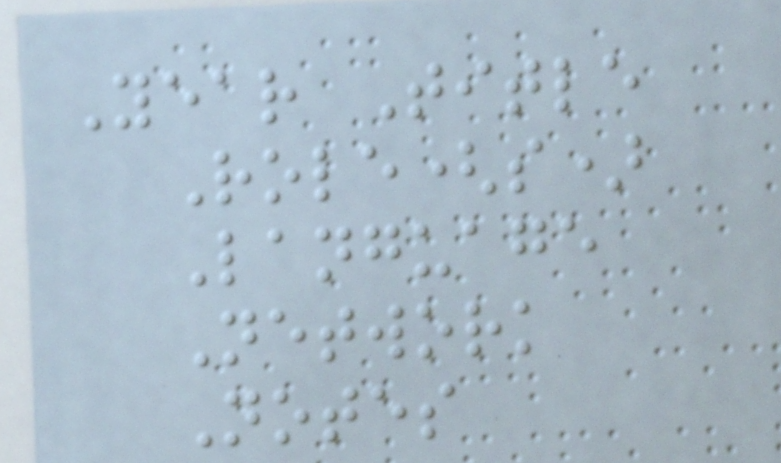Year Title
Role(s)
Language
Network
Notes
